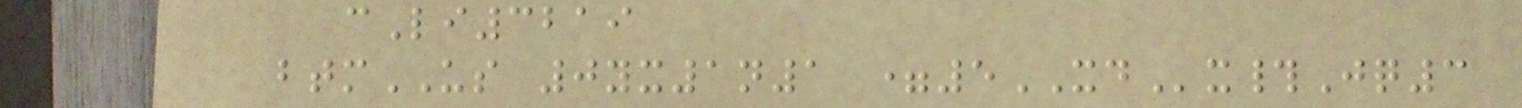cLi3219
btmUS 0yx1n1 =5XDx#Jq3
